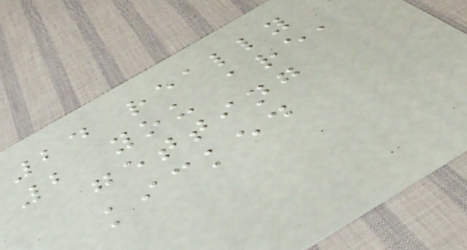24 really
2 you are,
getting
kicked
